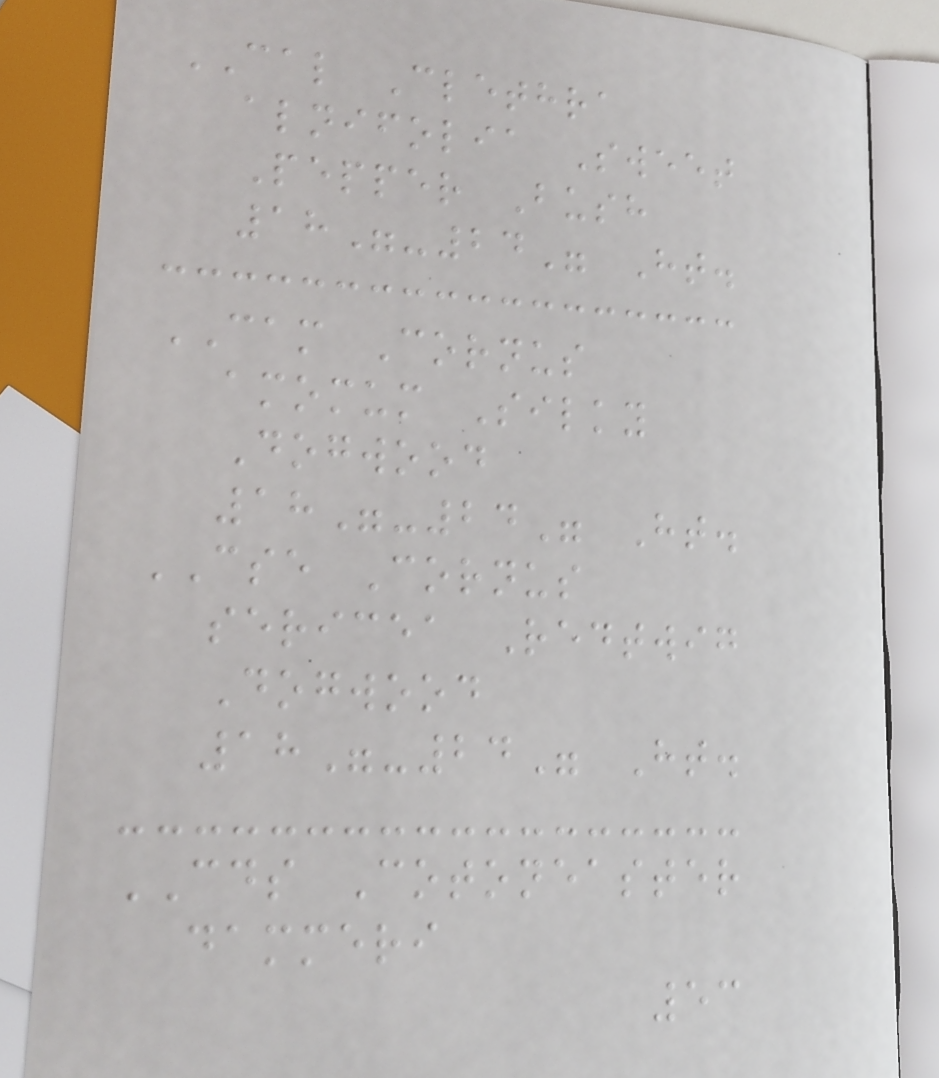CAL Clethra
alnifolia Sweet
Pepper Bush
18"-24" Ht.
CAM Cornus
amomum Silky
Dogwood
18"-24" Ht.
CSE Cornus
sericea Redtwig
Dogwood
18"-24" Ht.
CDS Cotoneaster
dammeri
53
